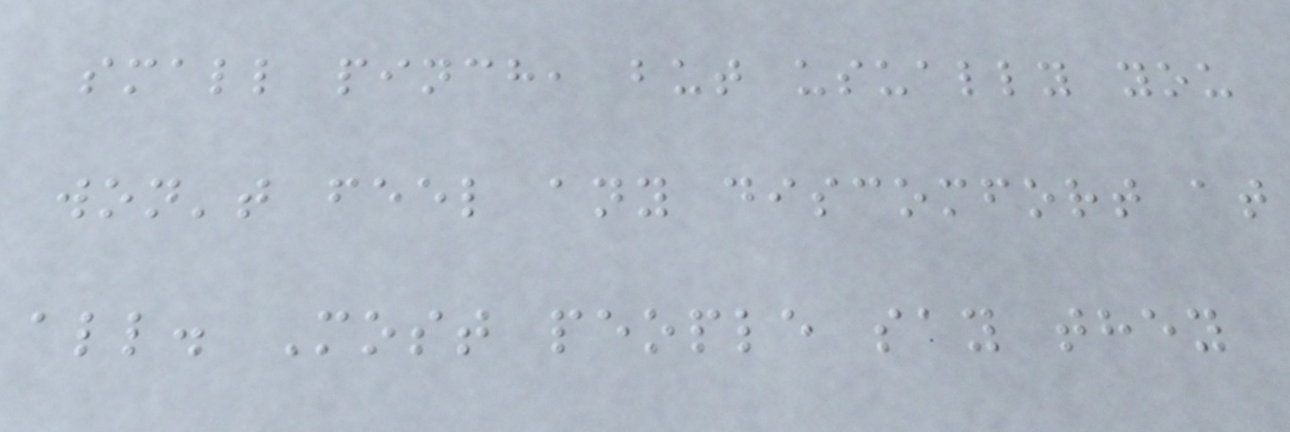small pinch, but usually you
won't feel any discomfort at
all. Most people say they
